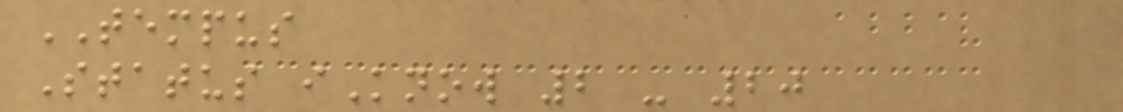TEMPUS
Status iKnow 2 - 20
